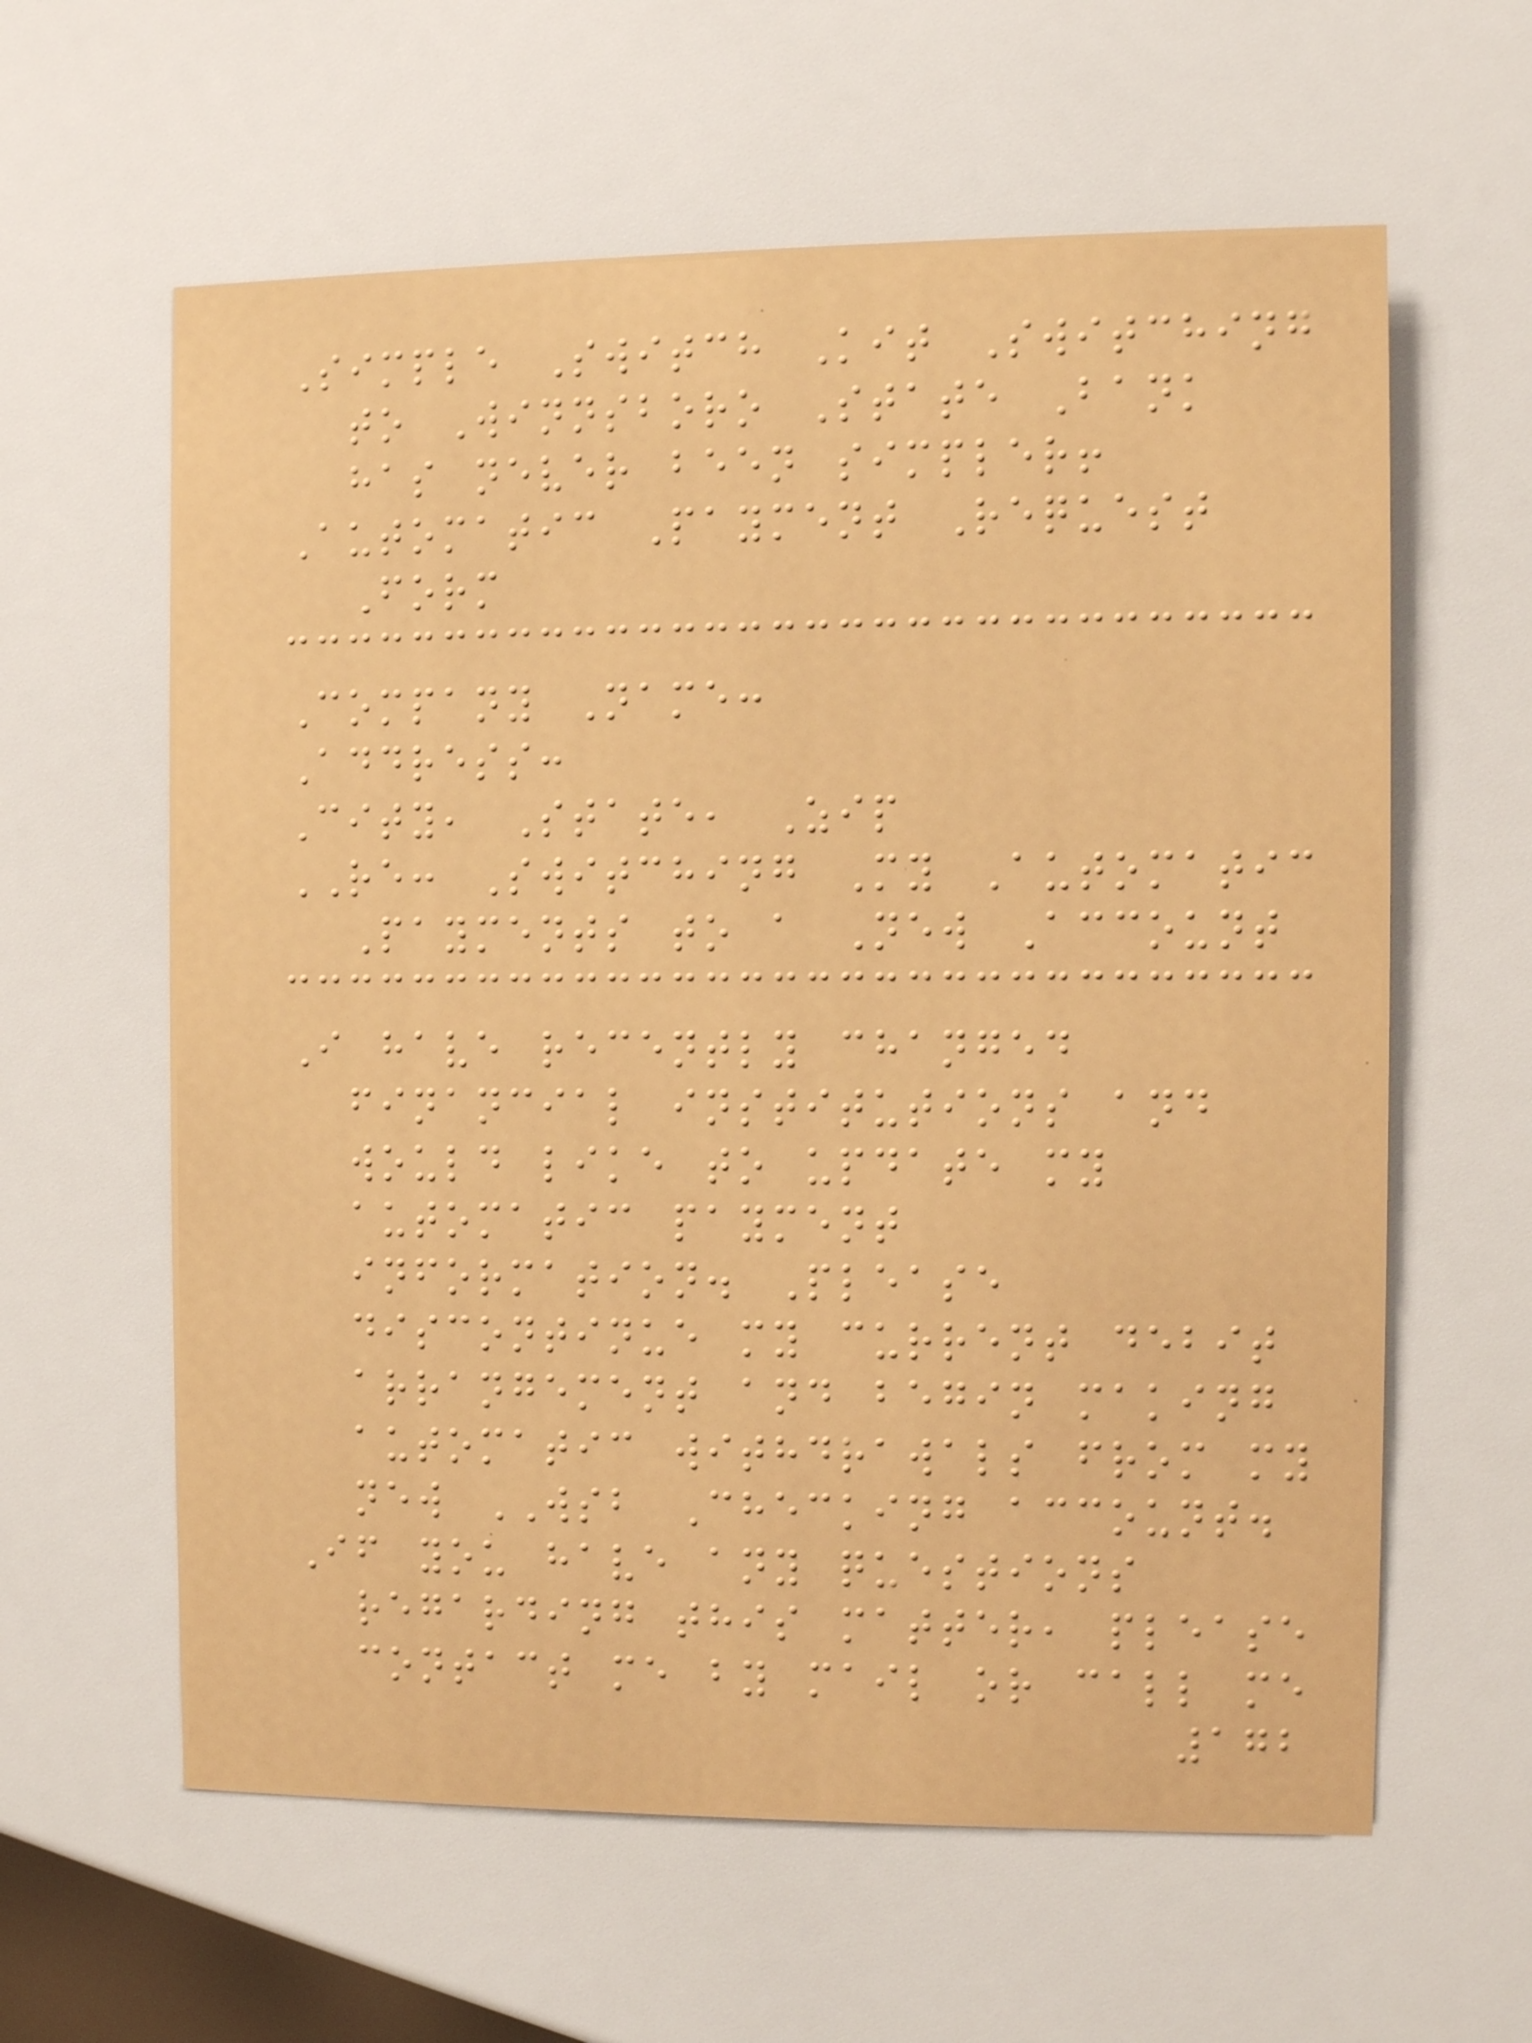Simple Switch Kit Switching
to Winnsboro State Bank
has never been simpler!
Automatic Payment Request
Form
Company Name:
Address:
City, State, Zip
RE: Switching My Automatic
Payments to a New Account
I have recently changed
financial institutions and
would like to update my
automatic payment
information. Please
discontinue my current debit
arrangement and begin making
automatic withdrawals from my
new WSB Checking account.
If you have any questions
regarding this matter, please
contact me by mail or call me
172
